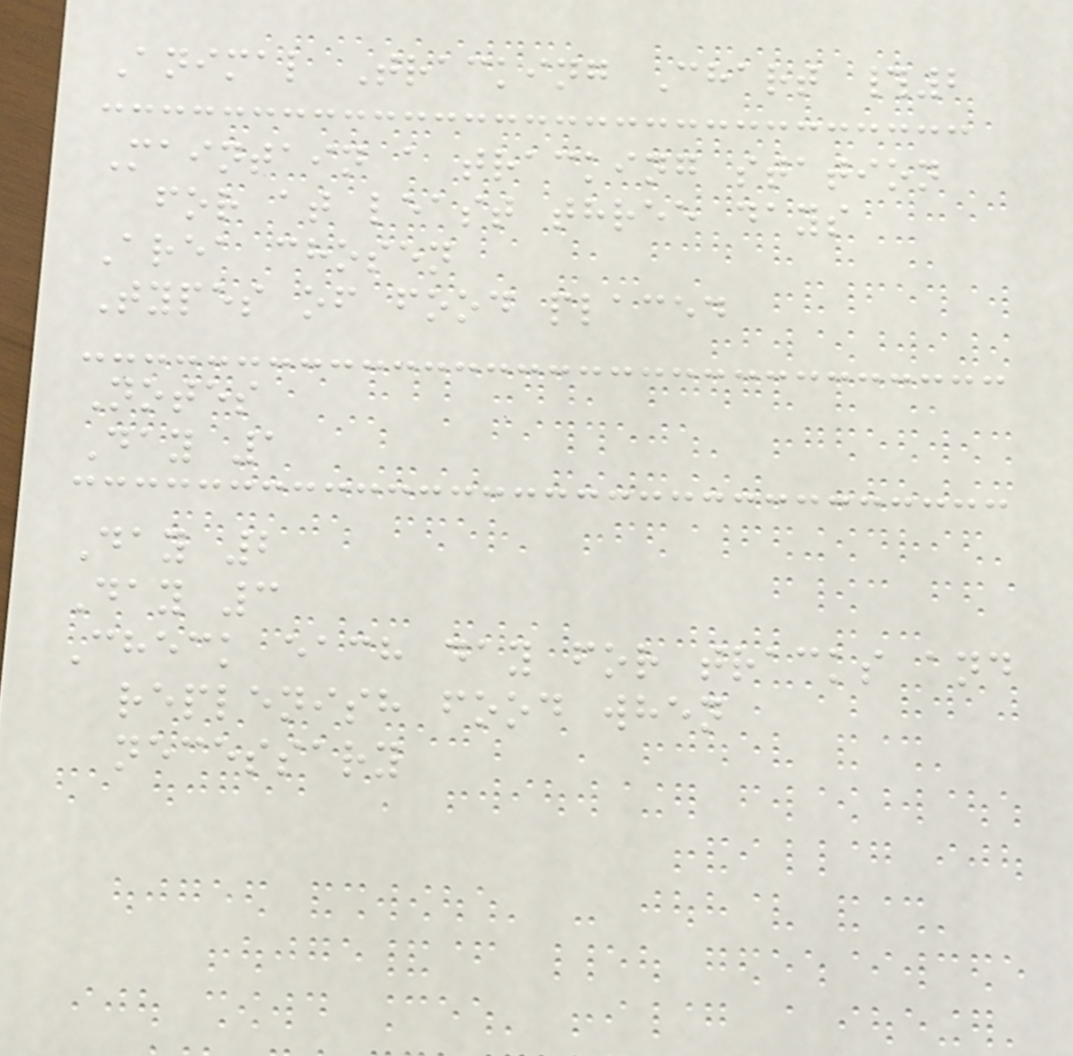Animal Tracking Chart #2
Maintain a tracking station
for at least three days
Area chosen
Types of food placed
Notes
Day 1
Day 2
Day 3
Check each day for tracks and
replenish food when
necessary
